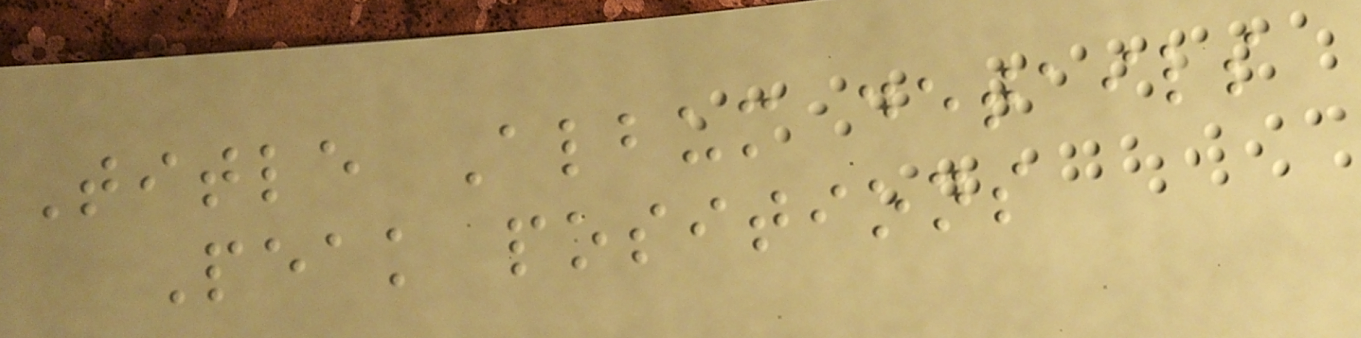Title Album details
Peak positions
